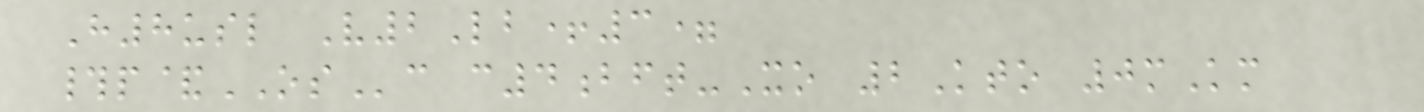H8usl V2Lb+3=
#p&OSc c4bft-Xo 2Kto 0mKm
